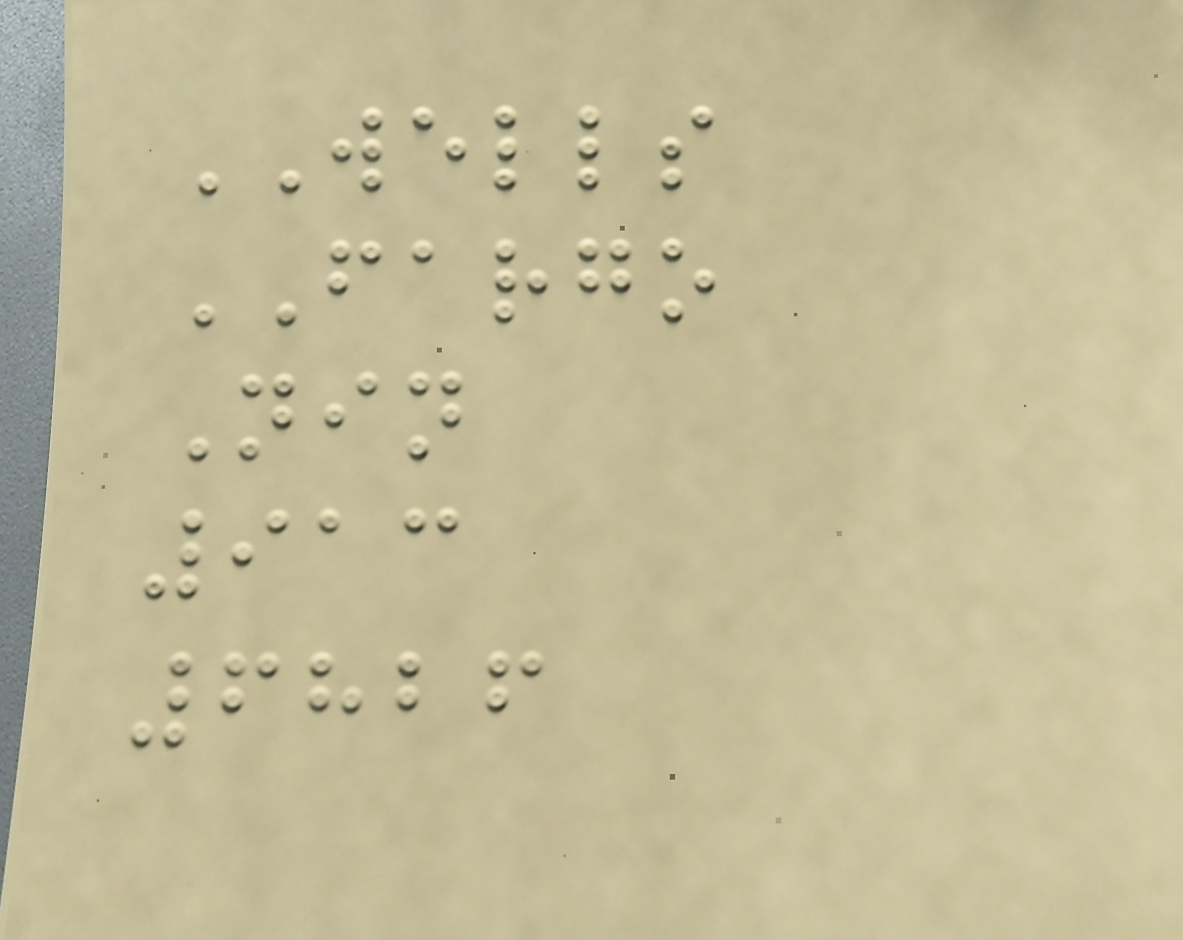WELLS
FARGO
Nin
913
6826
